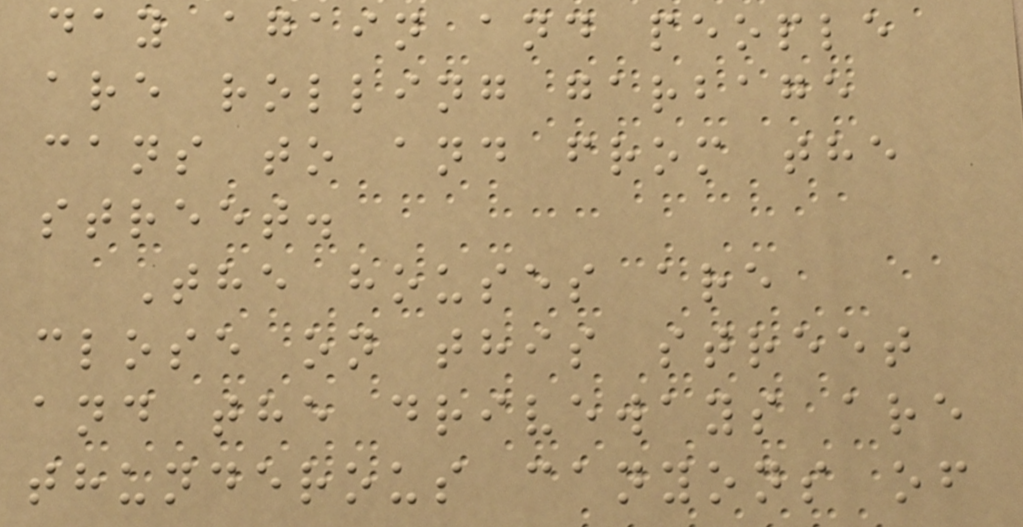day again and people
are rolling garbage
cans to and from the
street.
The houses are
close on this street
and the driveways are
thunderous canyons of
